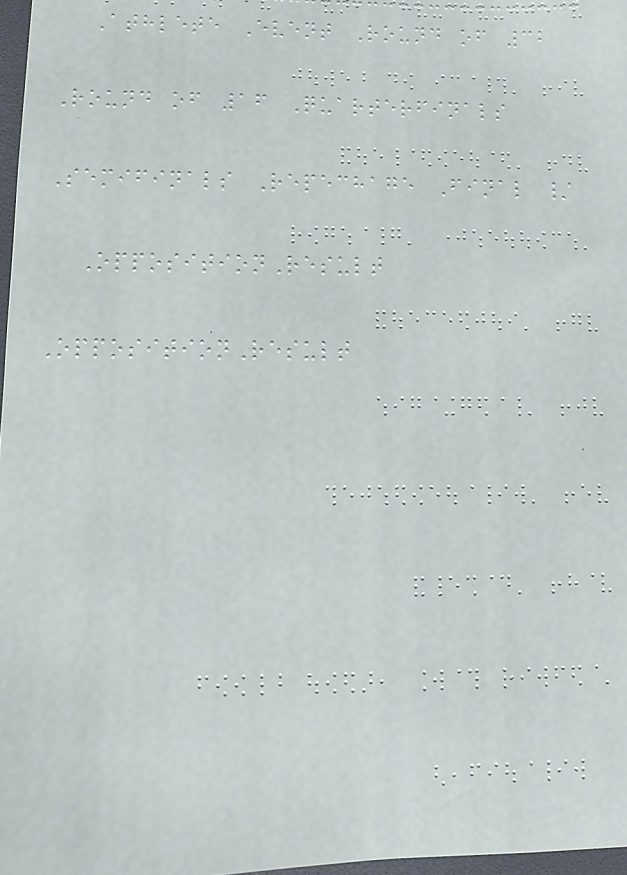Athlete Event Round of 32
Round of 16 Quarterfinals
Semifinals Repechage Final /
OppositionResult
OppositionResult
